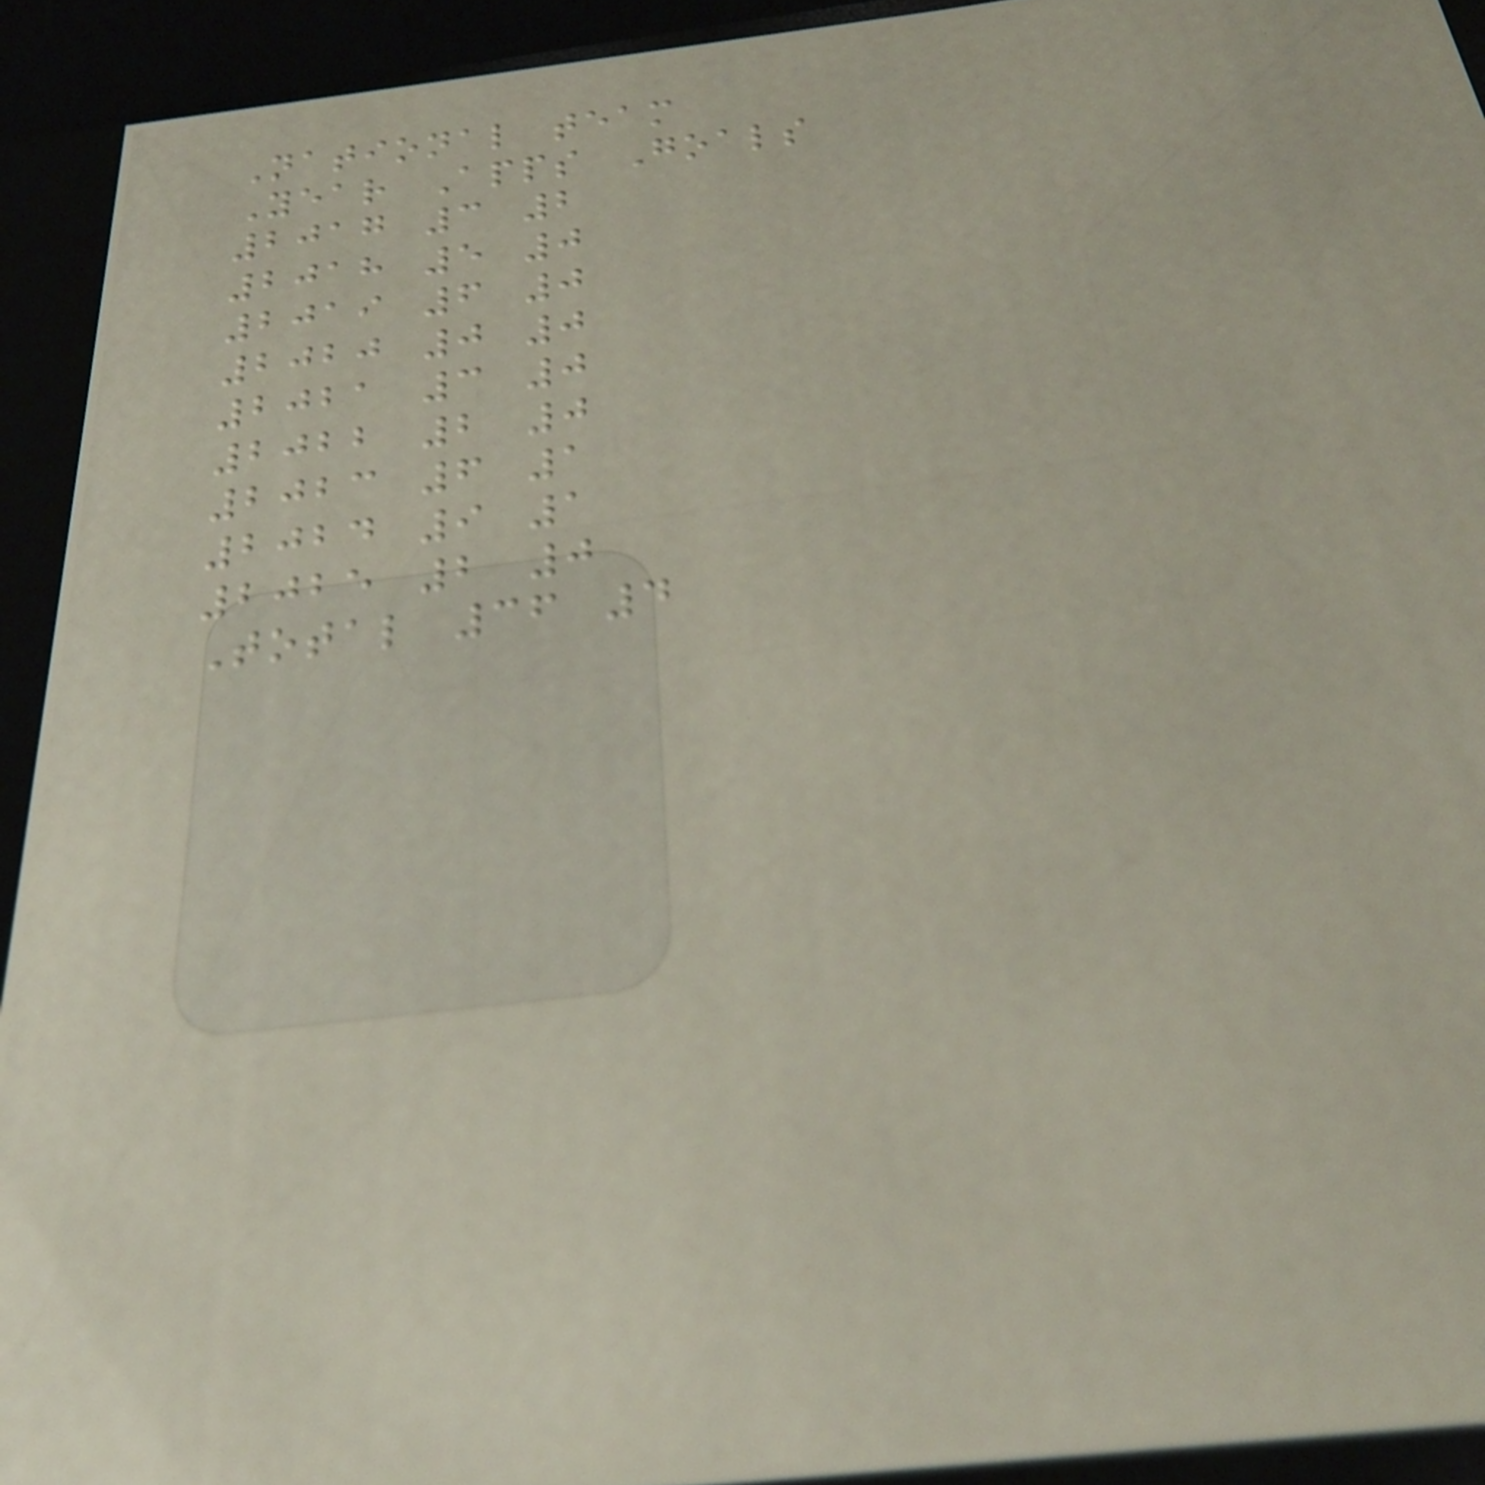National team
Year Apps Goals
2017 3 2
2018 5 0
2019 6 0
2020 0 0
2021 3 0
2022 2 0
2023 6 1
2024 9 1
2025 2 0
Total 36 4
